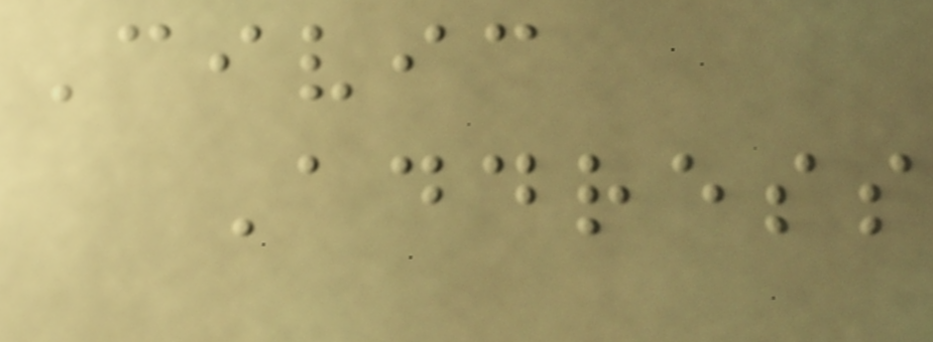Civic
Address
